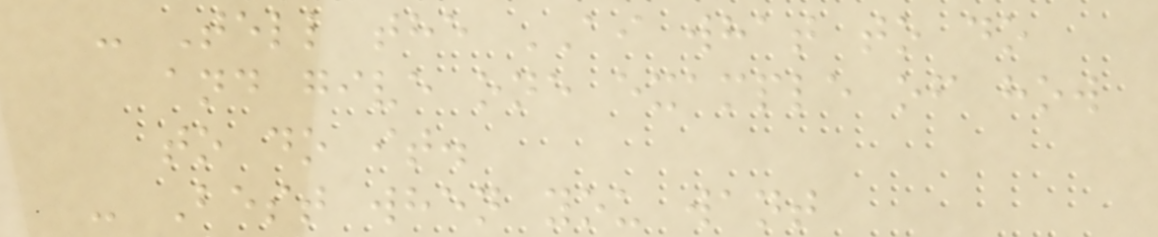- Tell the AI what to do
and give one example of how
to do it.
- Best when you want
